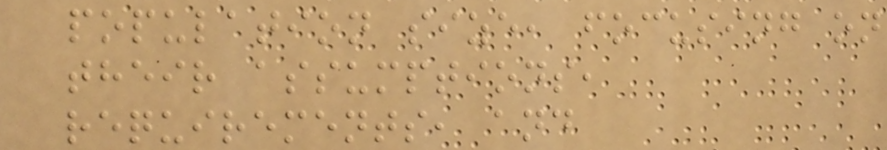population size, focusing on
their assumptions,
requirements, and
